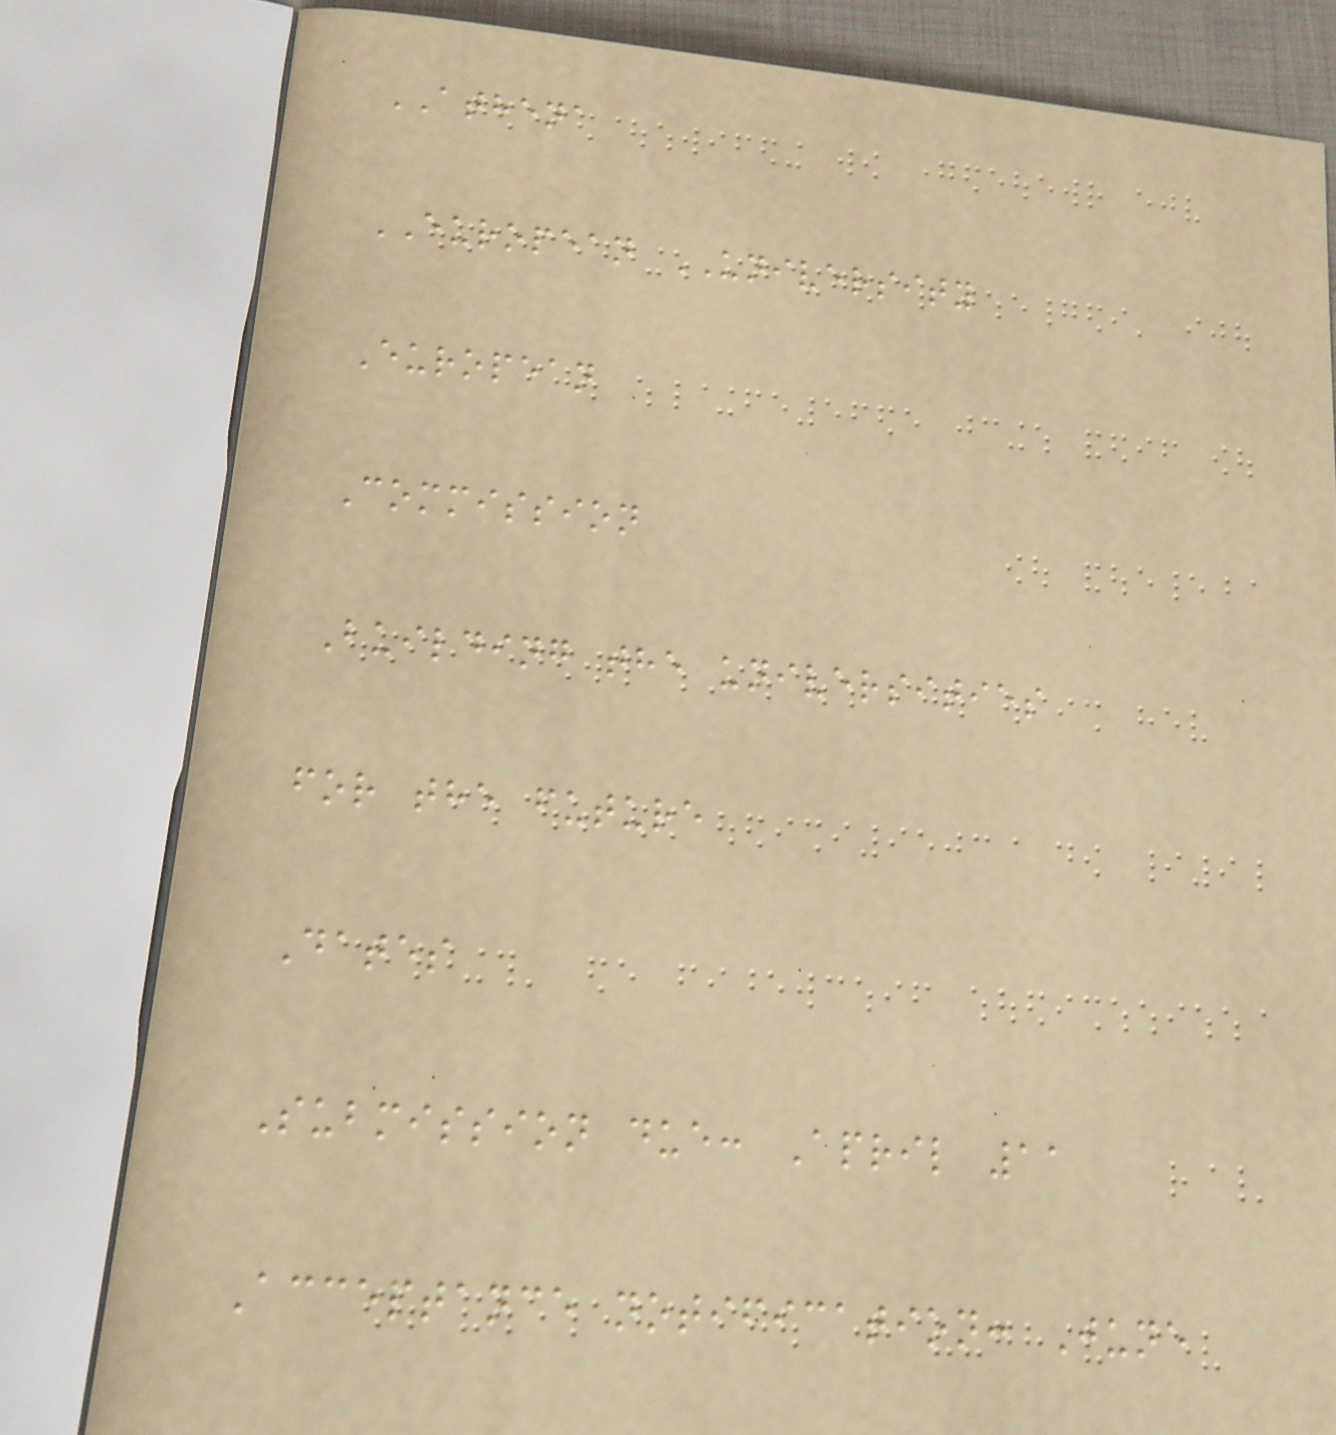ATHENA
EUROPEAN UNIVERSITY
European
Commission
Building the universities
for the future
Dates
Submission due: April 11
Acceptance notification: June
